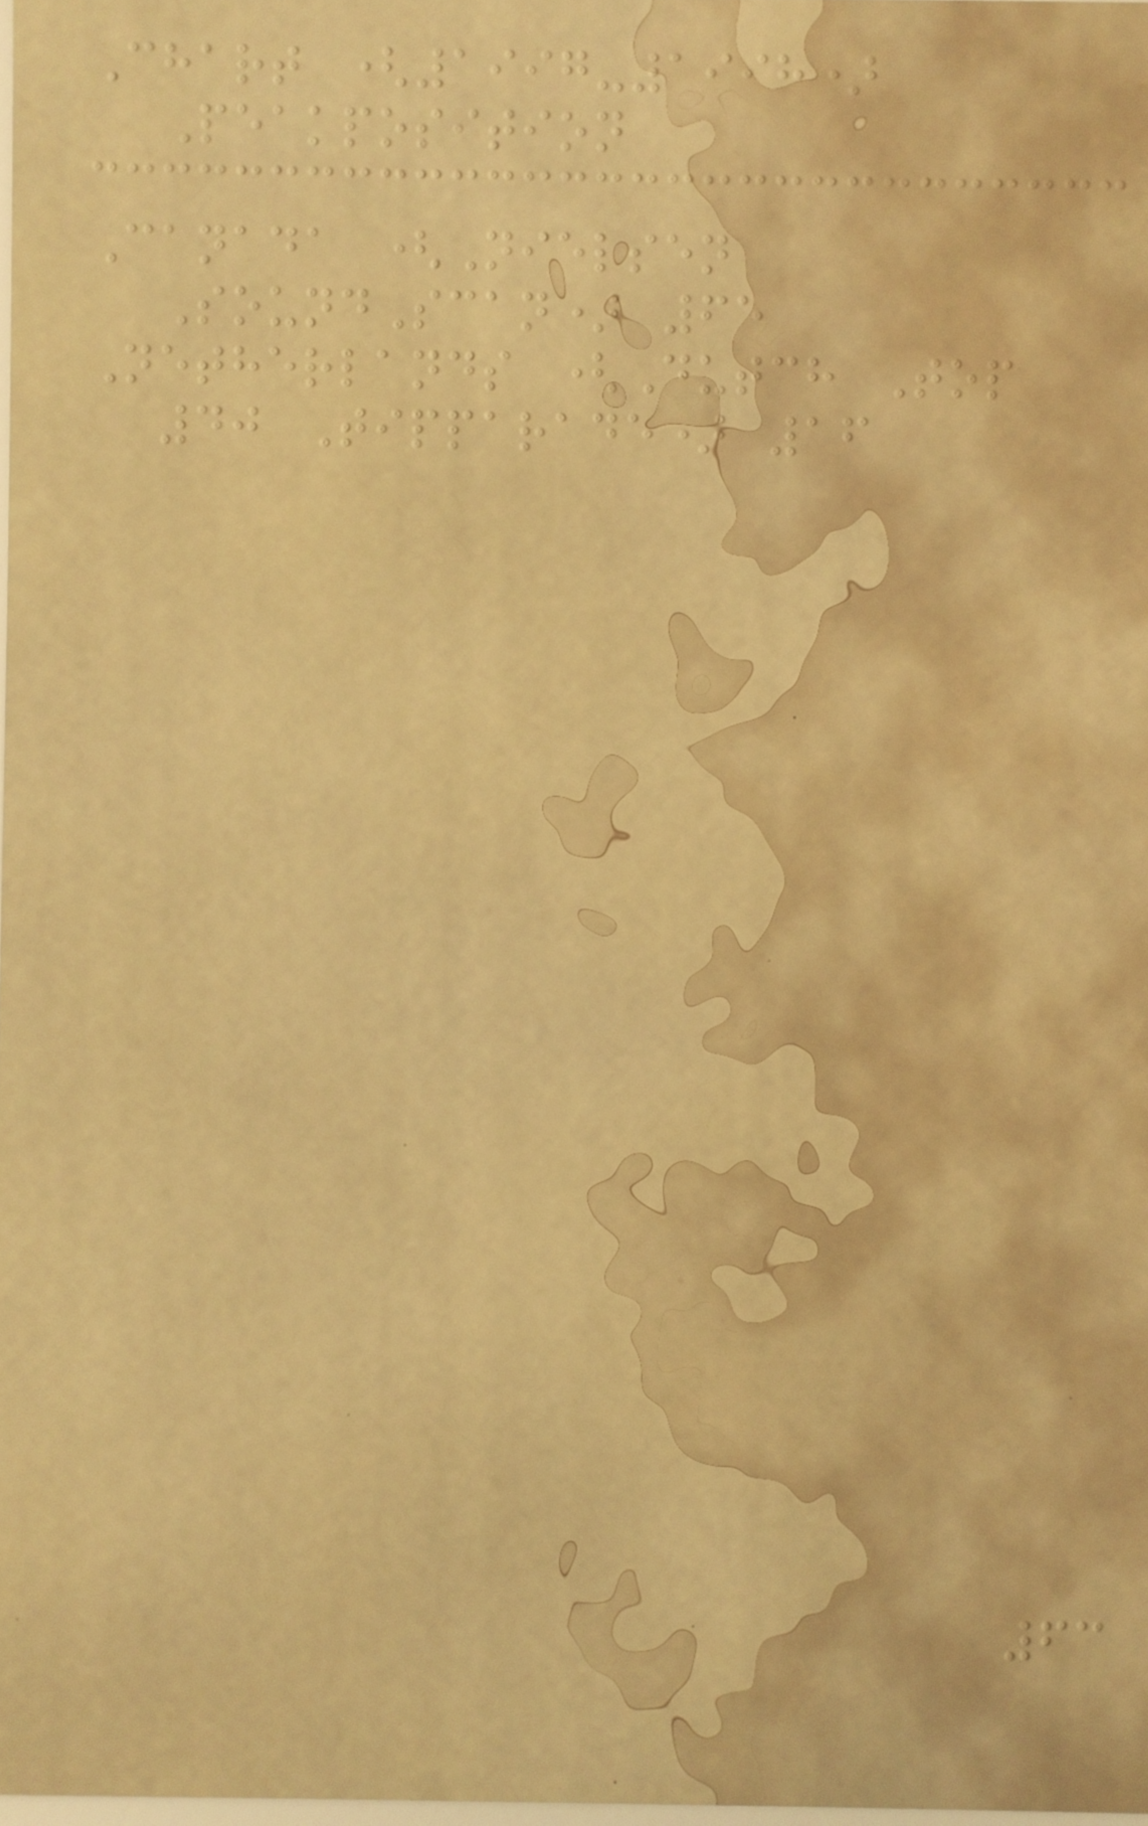Chart (1997-1998)
Peakposition
Canada (Nielsen
SoundScan) 65
Netherlands (Dutch Top
40 Tipparade) 16
63
